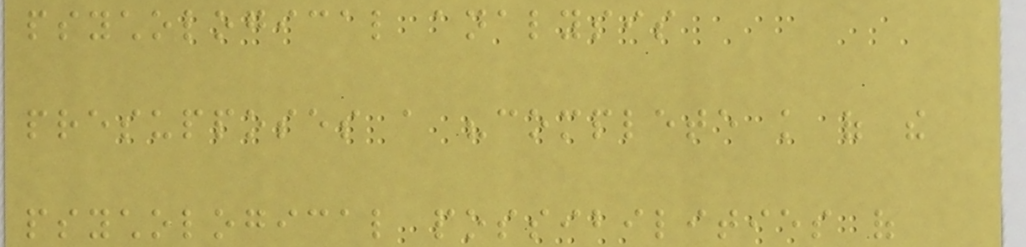psychological analysis
presupposes a "complete knowledge of the
psychological possibilities of
